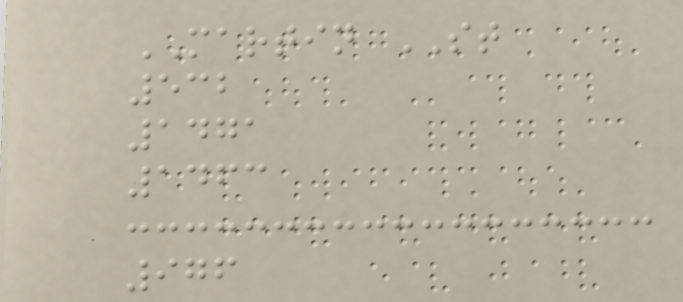MARTIN ST
532
1471
1463
976
